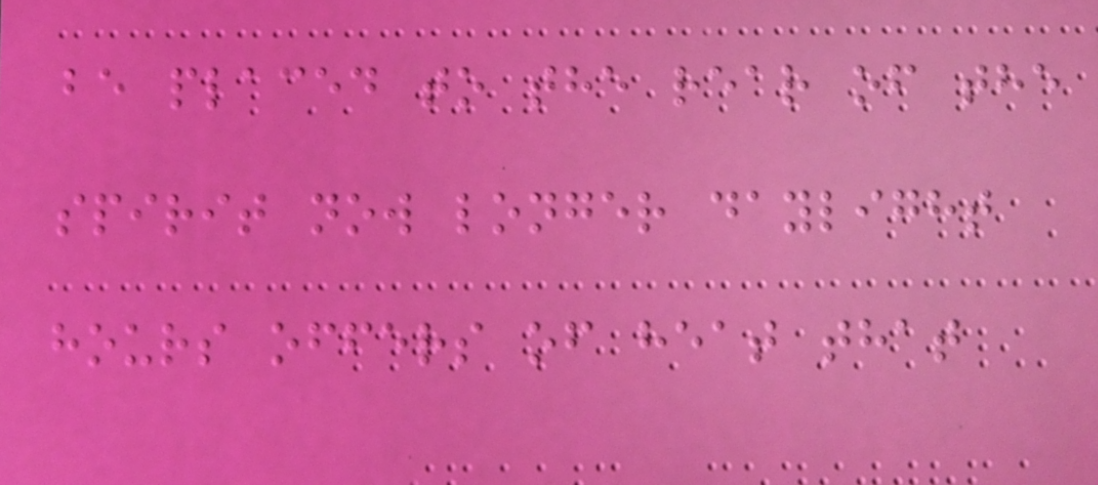be placed to the rear of the
spirit now longer daylight
hours offers of heat that
